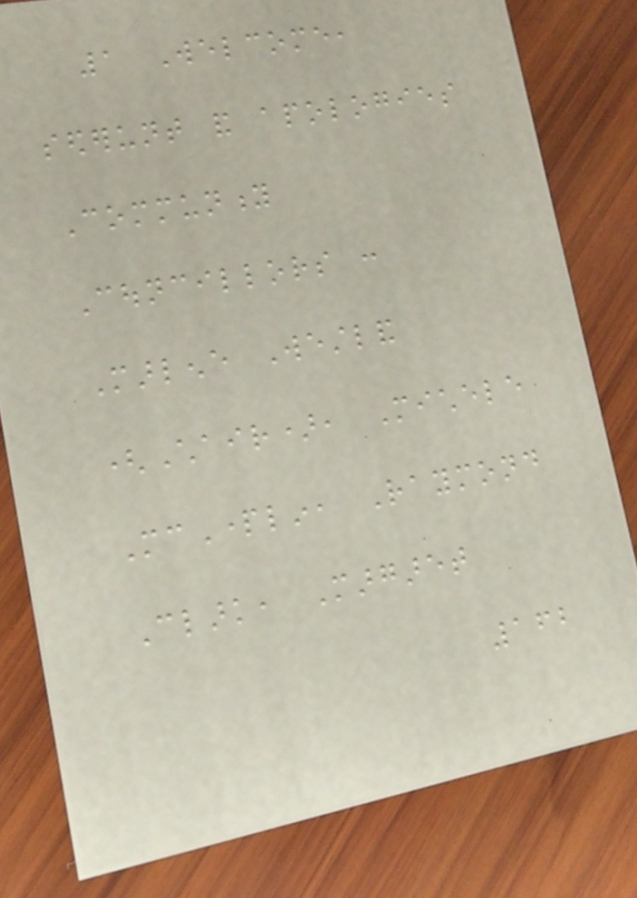1 Welcome,
sederunt and apologies
Community
Councillors :
Marlene Westland
(Chair), Michele
McPartlin, Raymond
Clark, Margaret
162
